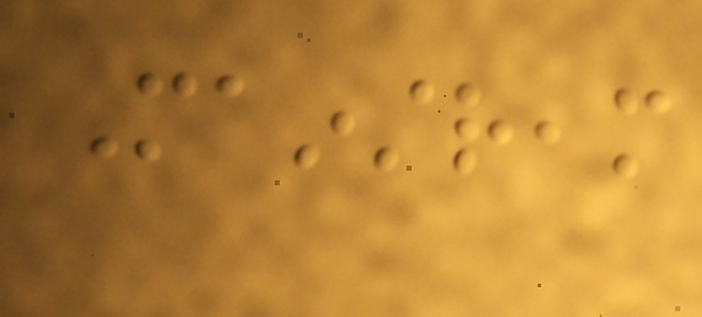Mainstream
